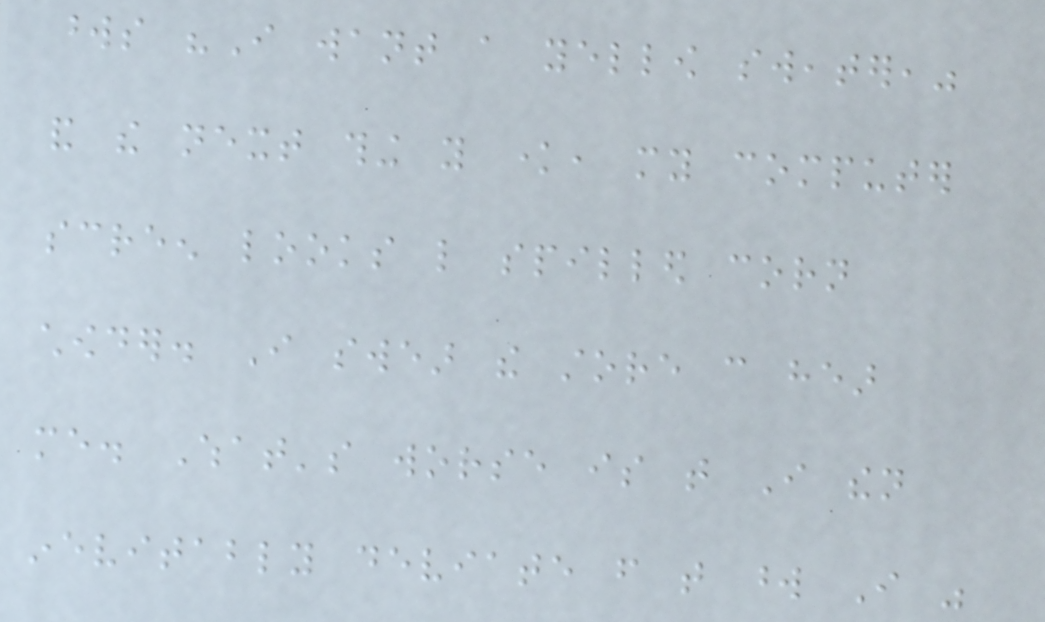words "I want a yellow sweater,"
and the next thing you know, my computer
screen looks like spilled corn
chowder. I swear the store can hear
me. What's worse is that I then
inevitably deviate from that word I was
